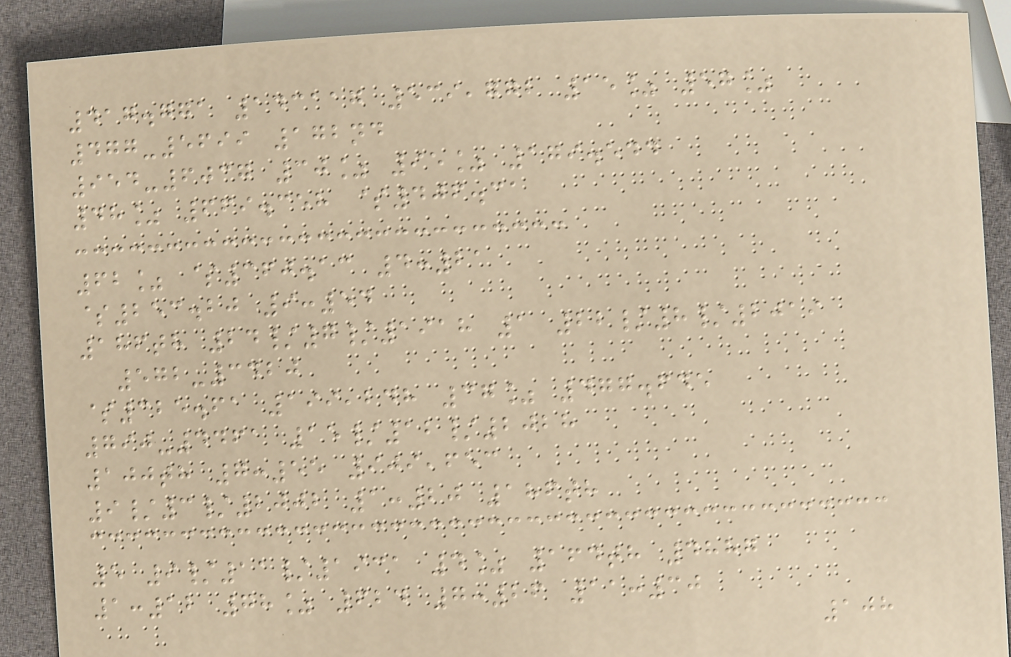417.771 143117 539,772 15% 57%
477-5699 172nd
954-6037 30% 95% 179.544
48% 669.358 $406.31
62% $360.13 4:21
$253.20 9:54
186th 24/7/1918 1 22/8/2019
572-3420
$325.61 199,248 37% 477.645
790-4461 15/12/2028
100th 7:55 909,653
9/3/2002 1:20 186th
5 9/11/1931 4% 164th 4887
1:12 78% 624 7:26 11:30
108
